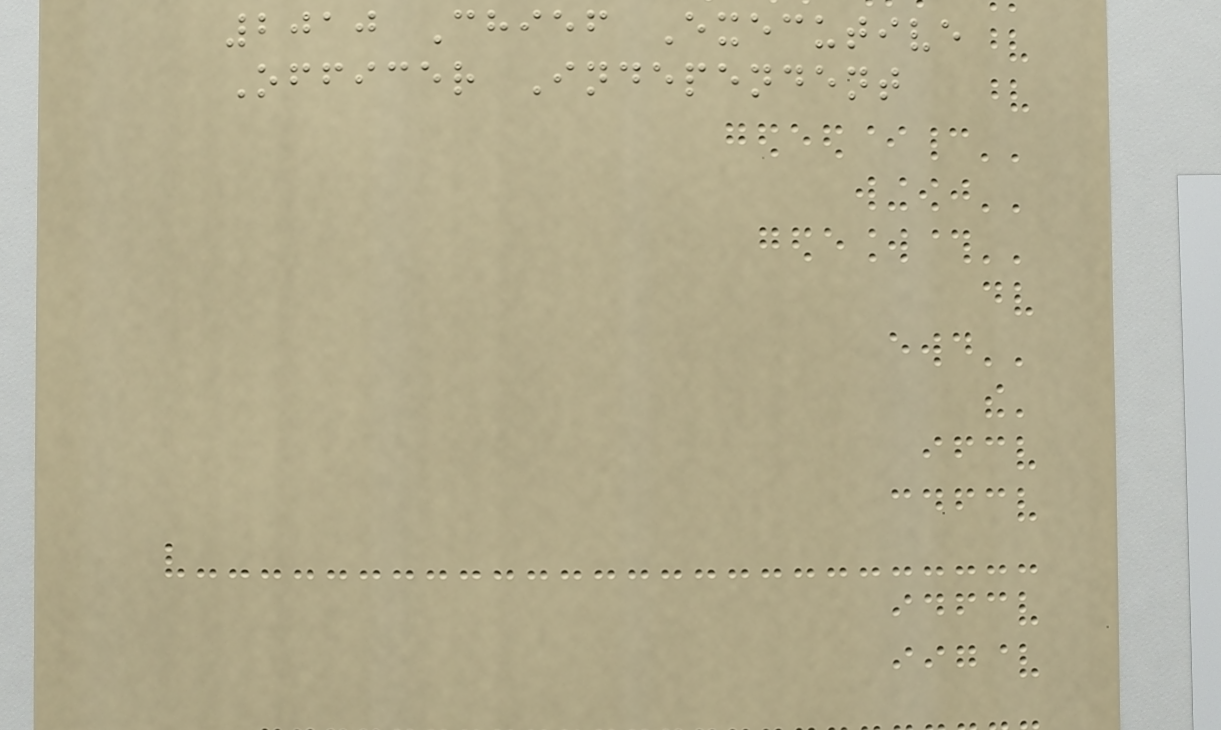2010 Chief Executive
Officer Independent
